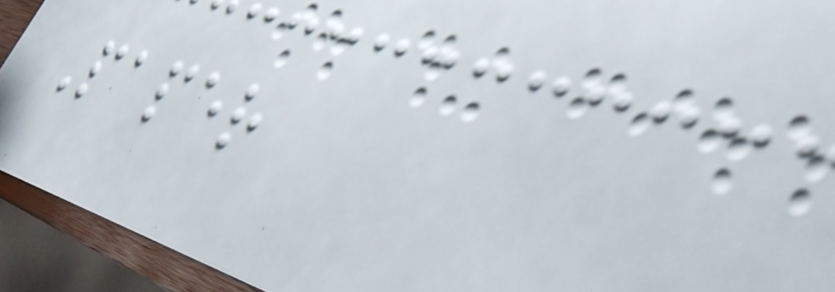Paper
